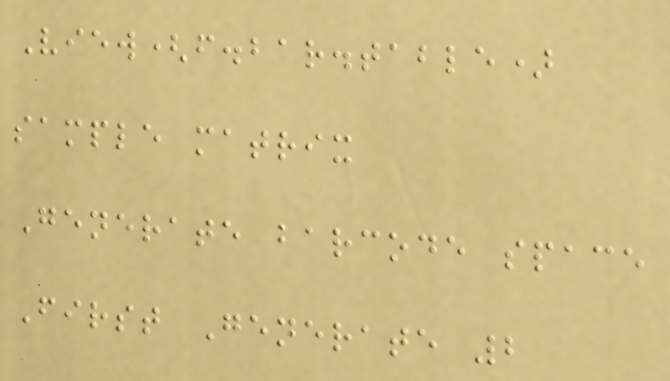View(f.bar.table)
sample matrix
Generate barcode space
First Generate 2
